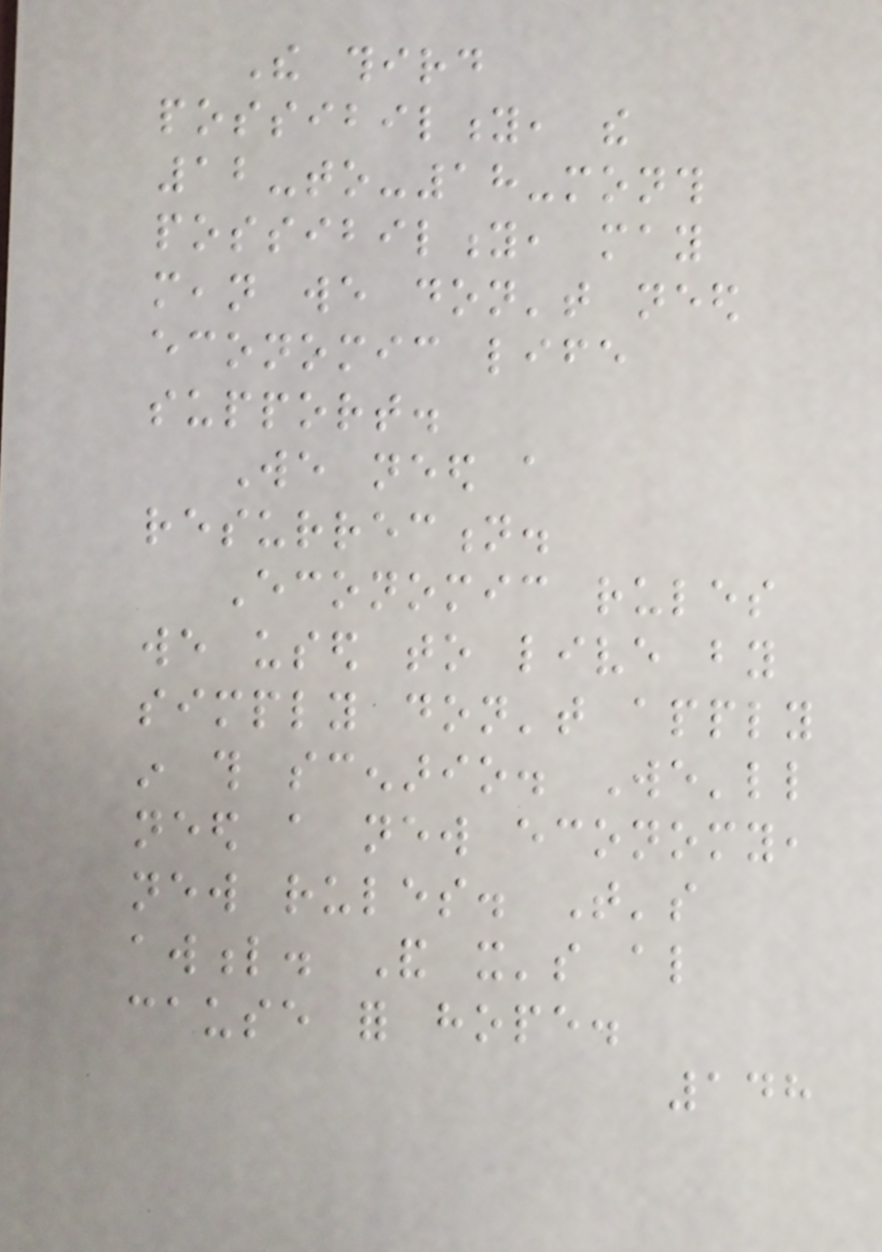The third
possibility, the
12-to-18-month
possibility, may
mean we don't need
economic life
support.
We need a
resurrection.
Economic rules
we used to live by
simply don't apply
in this scenario. We'll
need a new economy,
new rules. That's
awful. And it's also
cause for hope.
148
